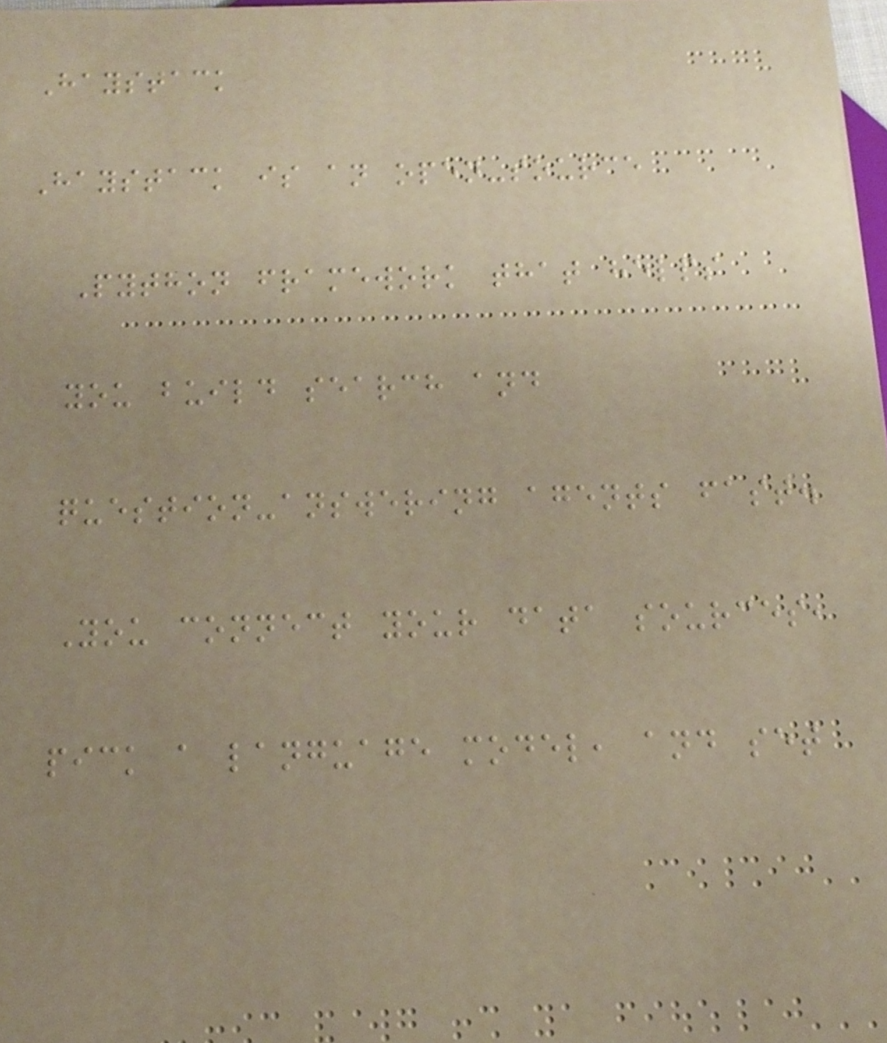Haystack
Haystack is an open-source
Python framework that helps
you build search and
question-answering agents fast.
You connect your data sources,
pick a language model, and set
